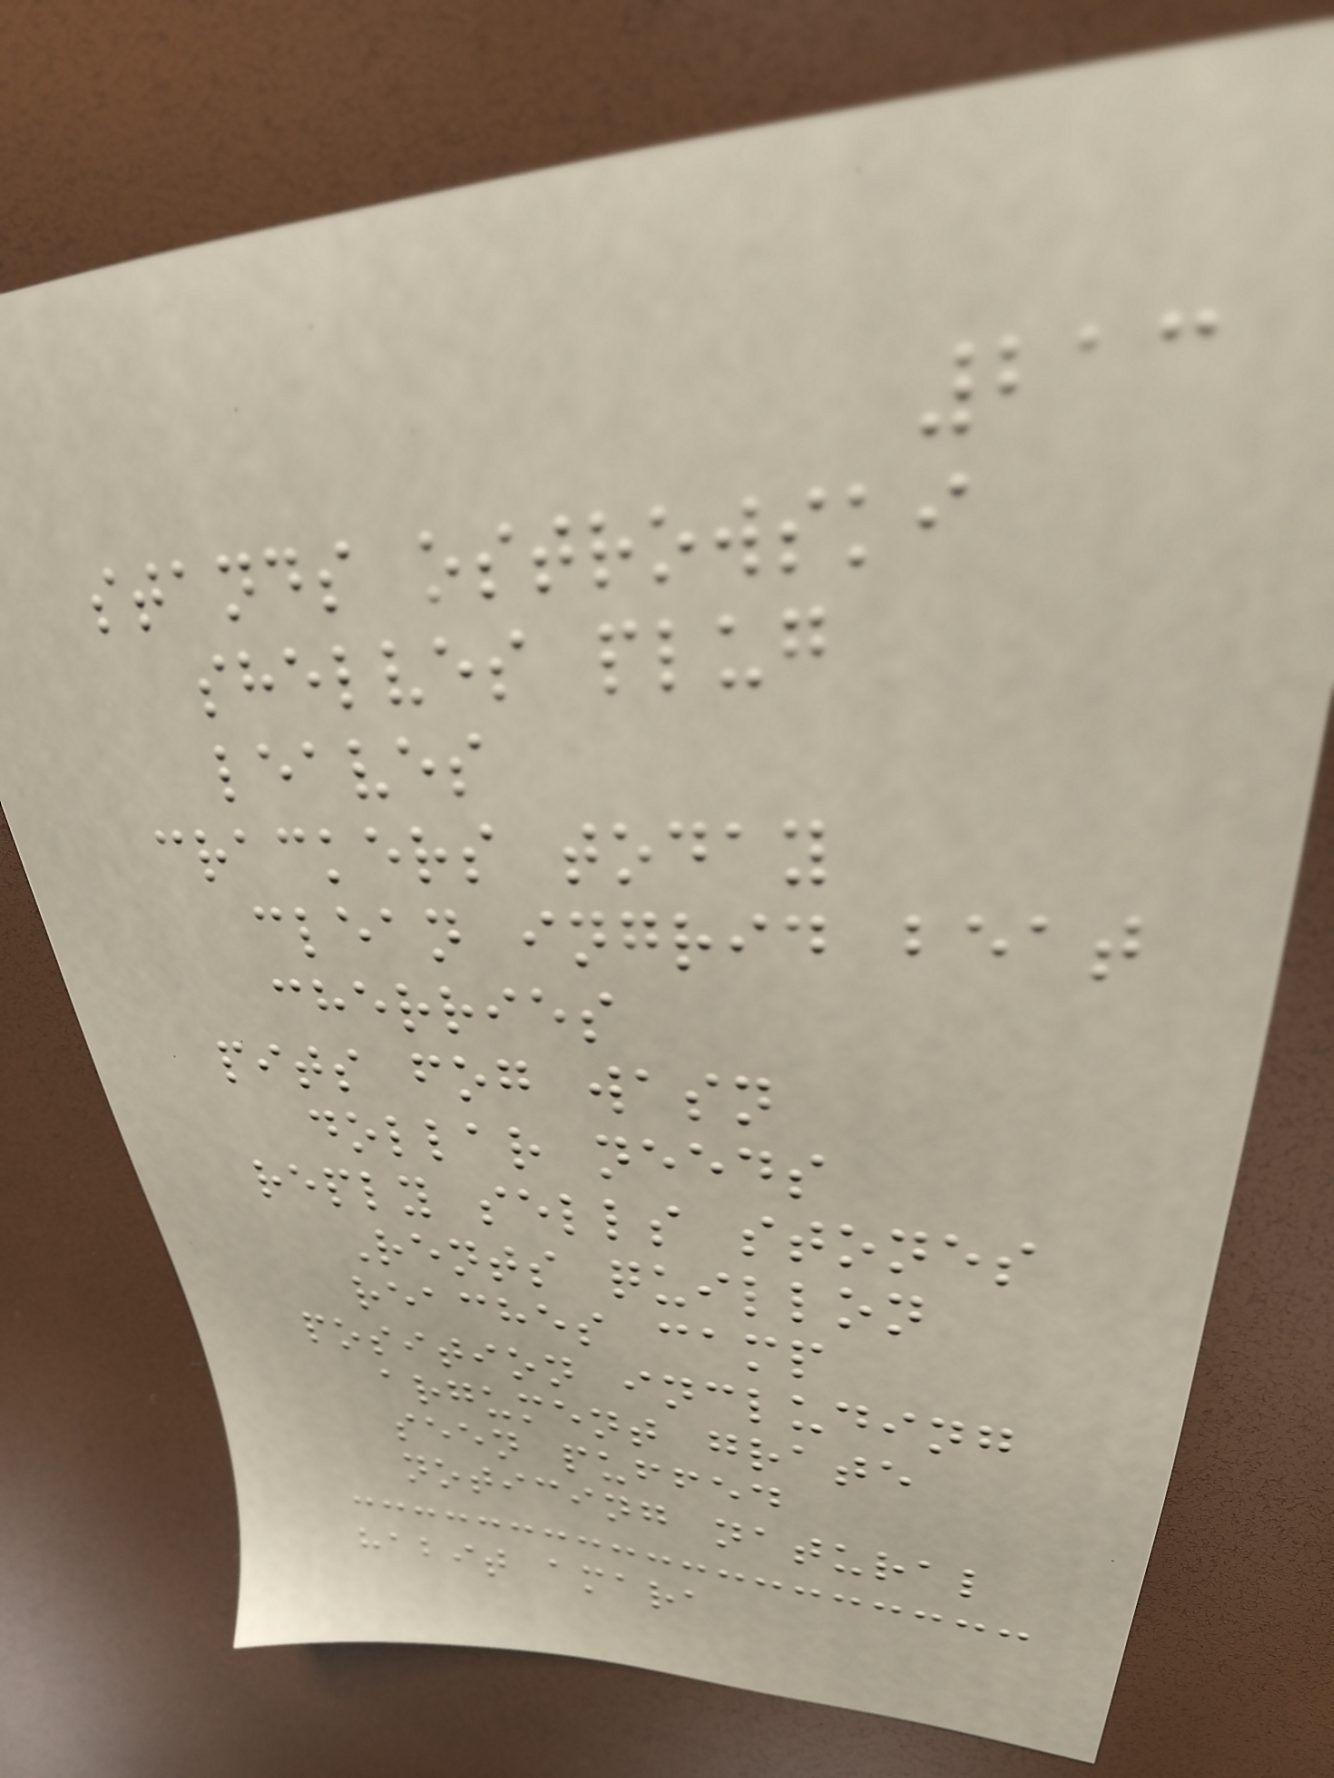213
stands ostrowski
shelves plug
leaves
crackers today
clean ingrid beat
cherries
pits fog wasn
dollar needs
reply sells stones
Rents quillon
reaches camp
position including
argument grate
seen puffed
noticing natural
habit amara
